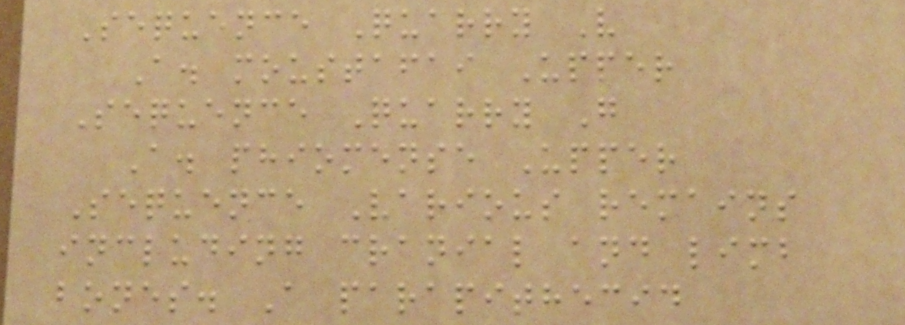Sequence Quarry V
A. moustafai Upper
Sequence Quarry G
A. phiomense Upper
Sequence Various remains
including cranial and limb
bones. A parapithecid
